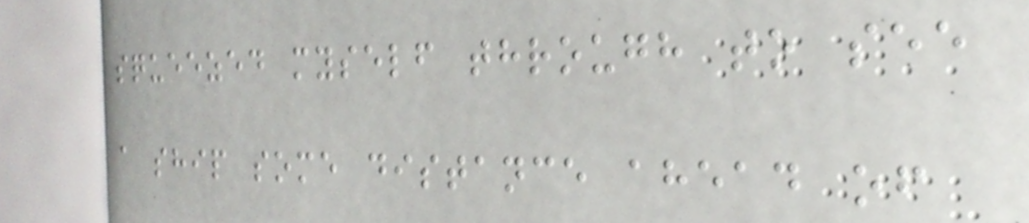squeezed myself through to see
a ship some distance ahead of
